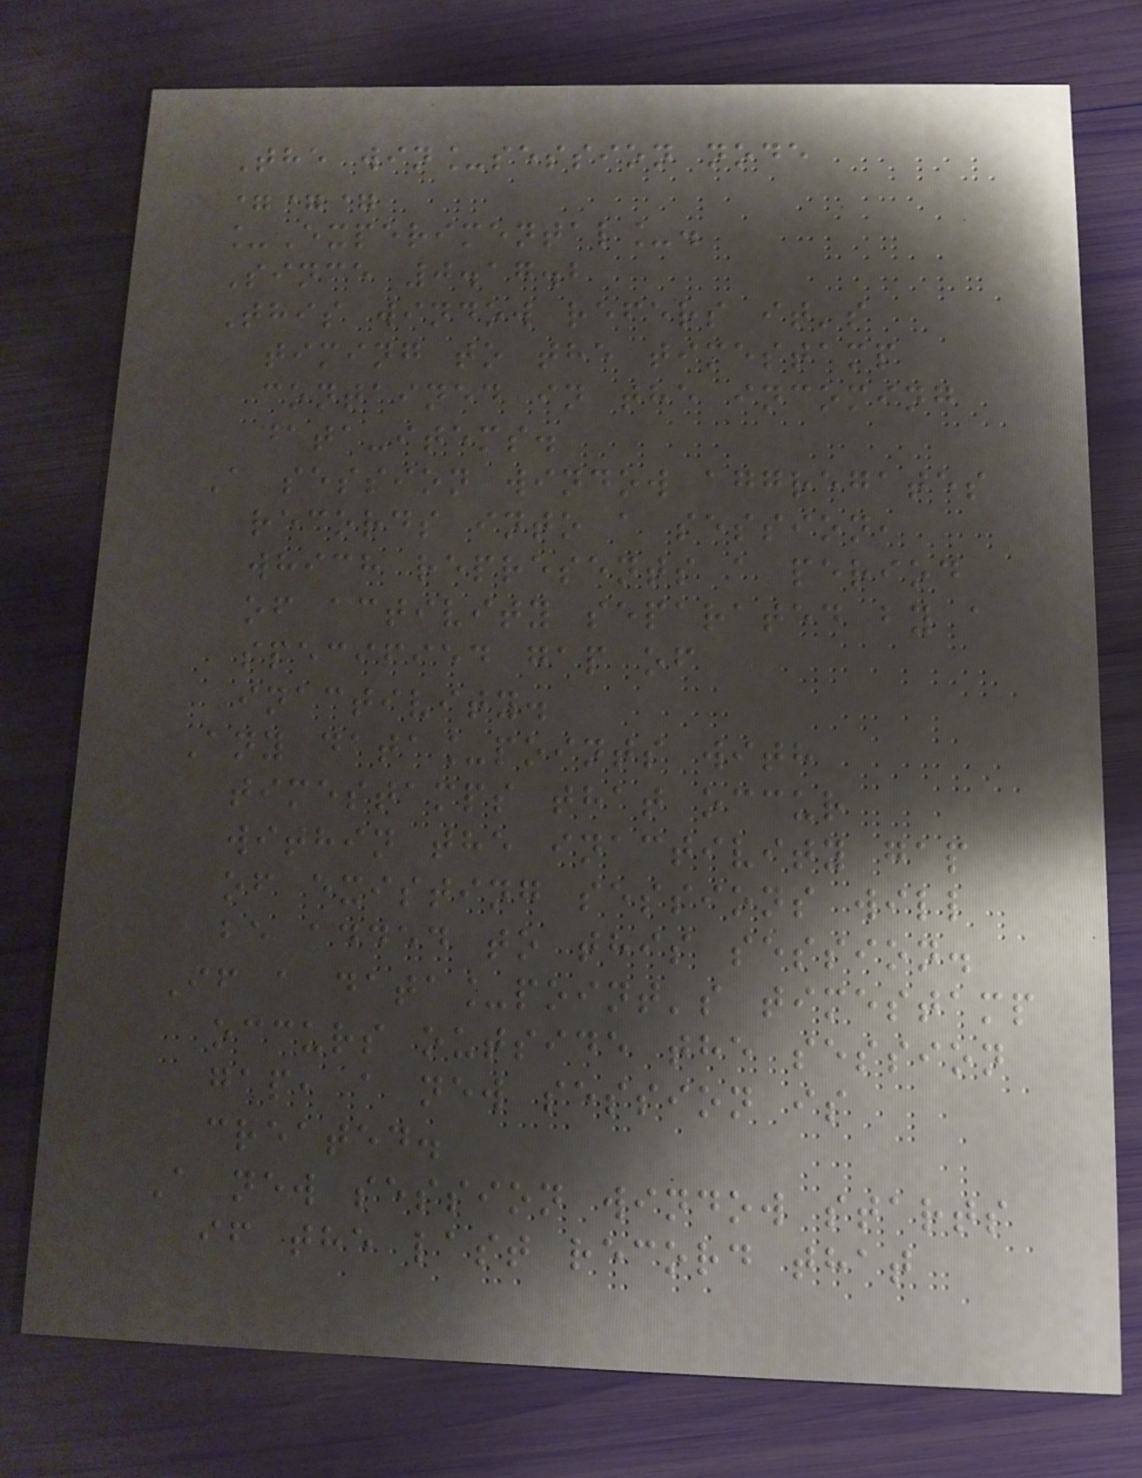The win_session node
===
_Experimental_.
Since 0.17.2
This window refers it's
timing to the timestamp
contained in the incoming
data-items.
A session window aggregates
records into a session,
which represents a period
of activity separated by a
specified gap of
inactivity.
Any data_points with
timestamps that occur
within the inactivity gap
of existing sessions will
be added to this session.
If a data_point's timestamp
occurs outside the session
gap, a new session is
created.
A new session window starts
if the last record that
